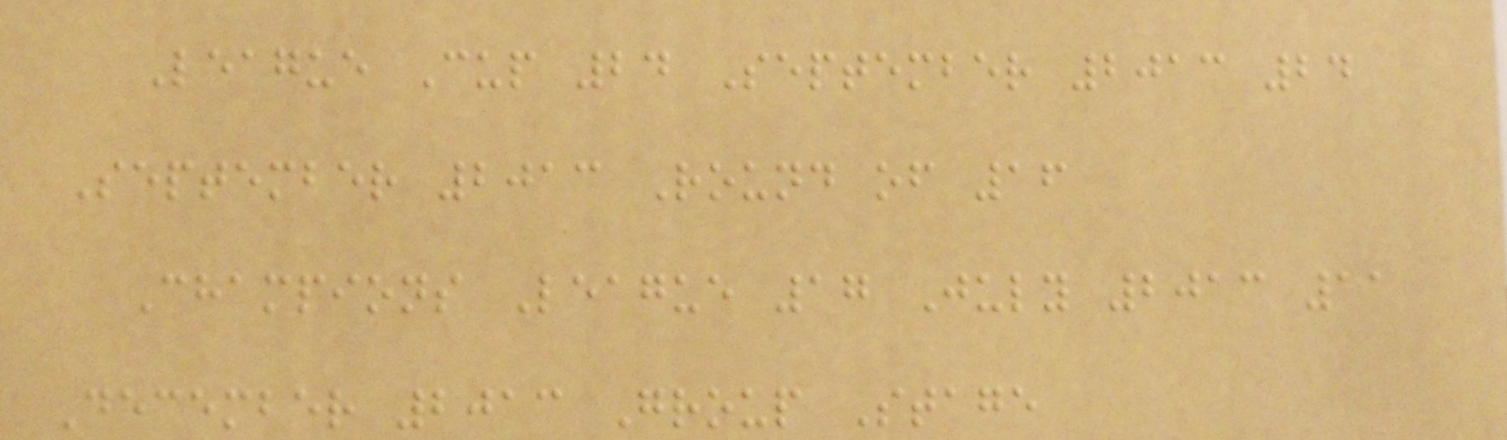League Cup 24 September 2013 24
September 2013 Round of 16
Champions League 17 July 2013 11
December 2013 Group Stage
